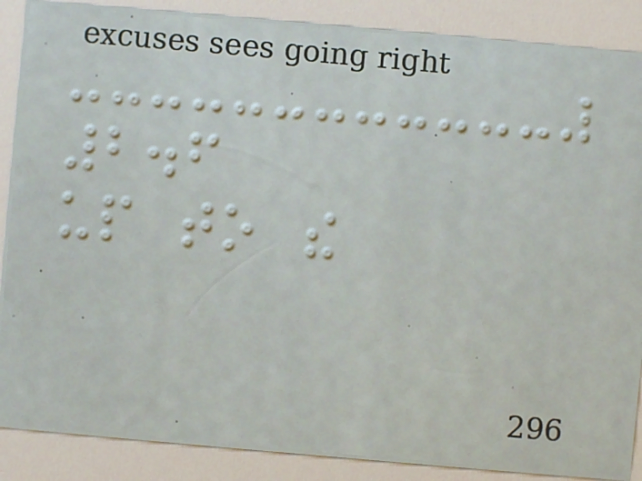2.6
up to the
